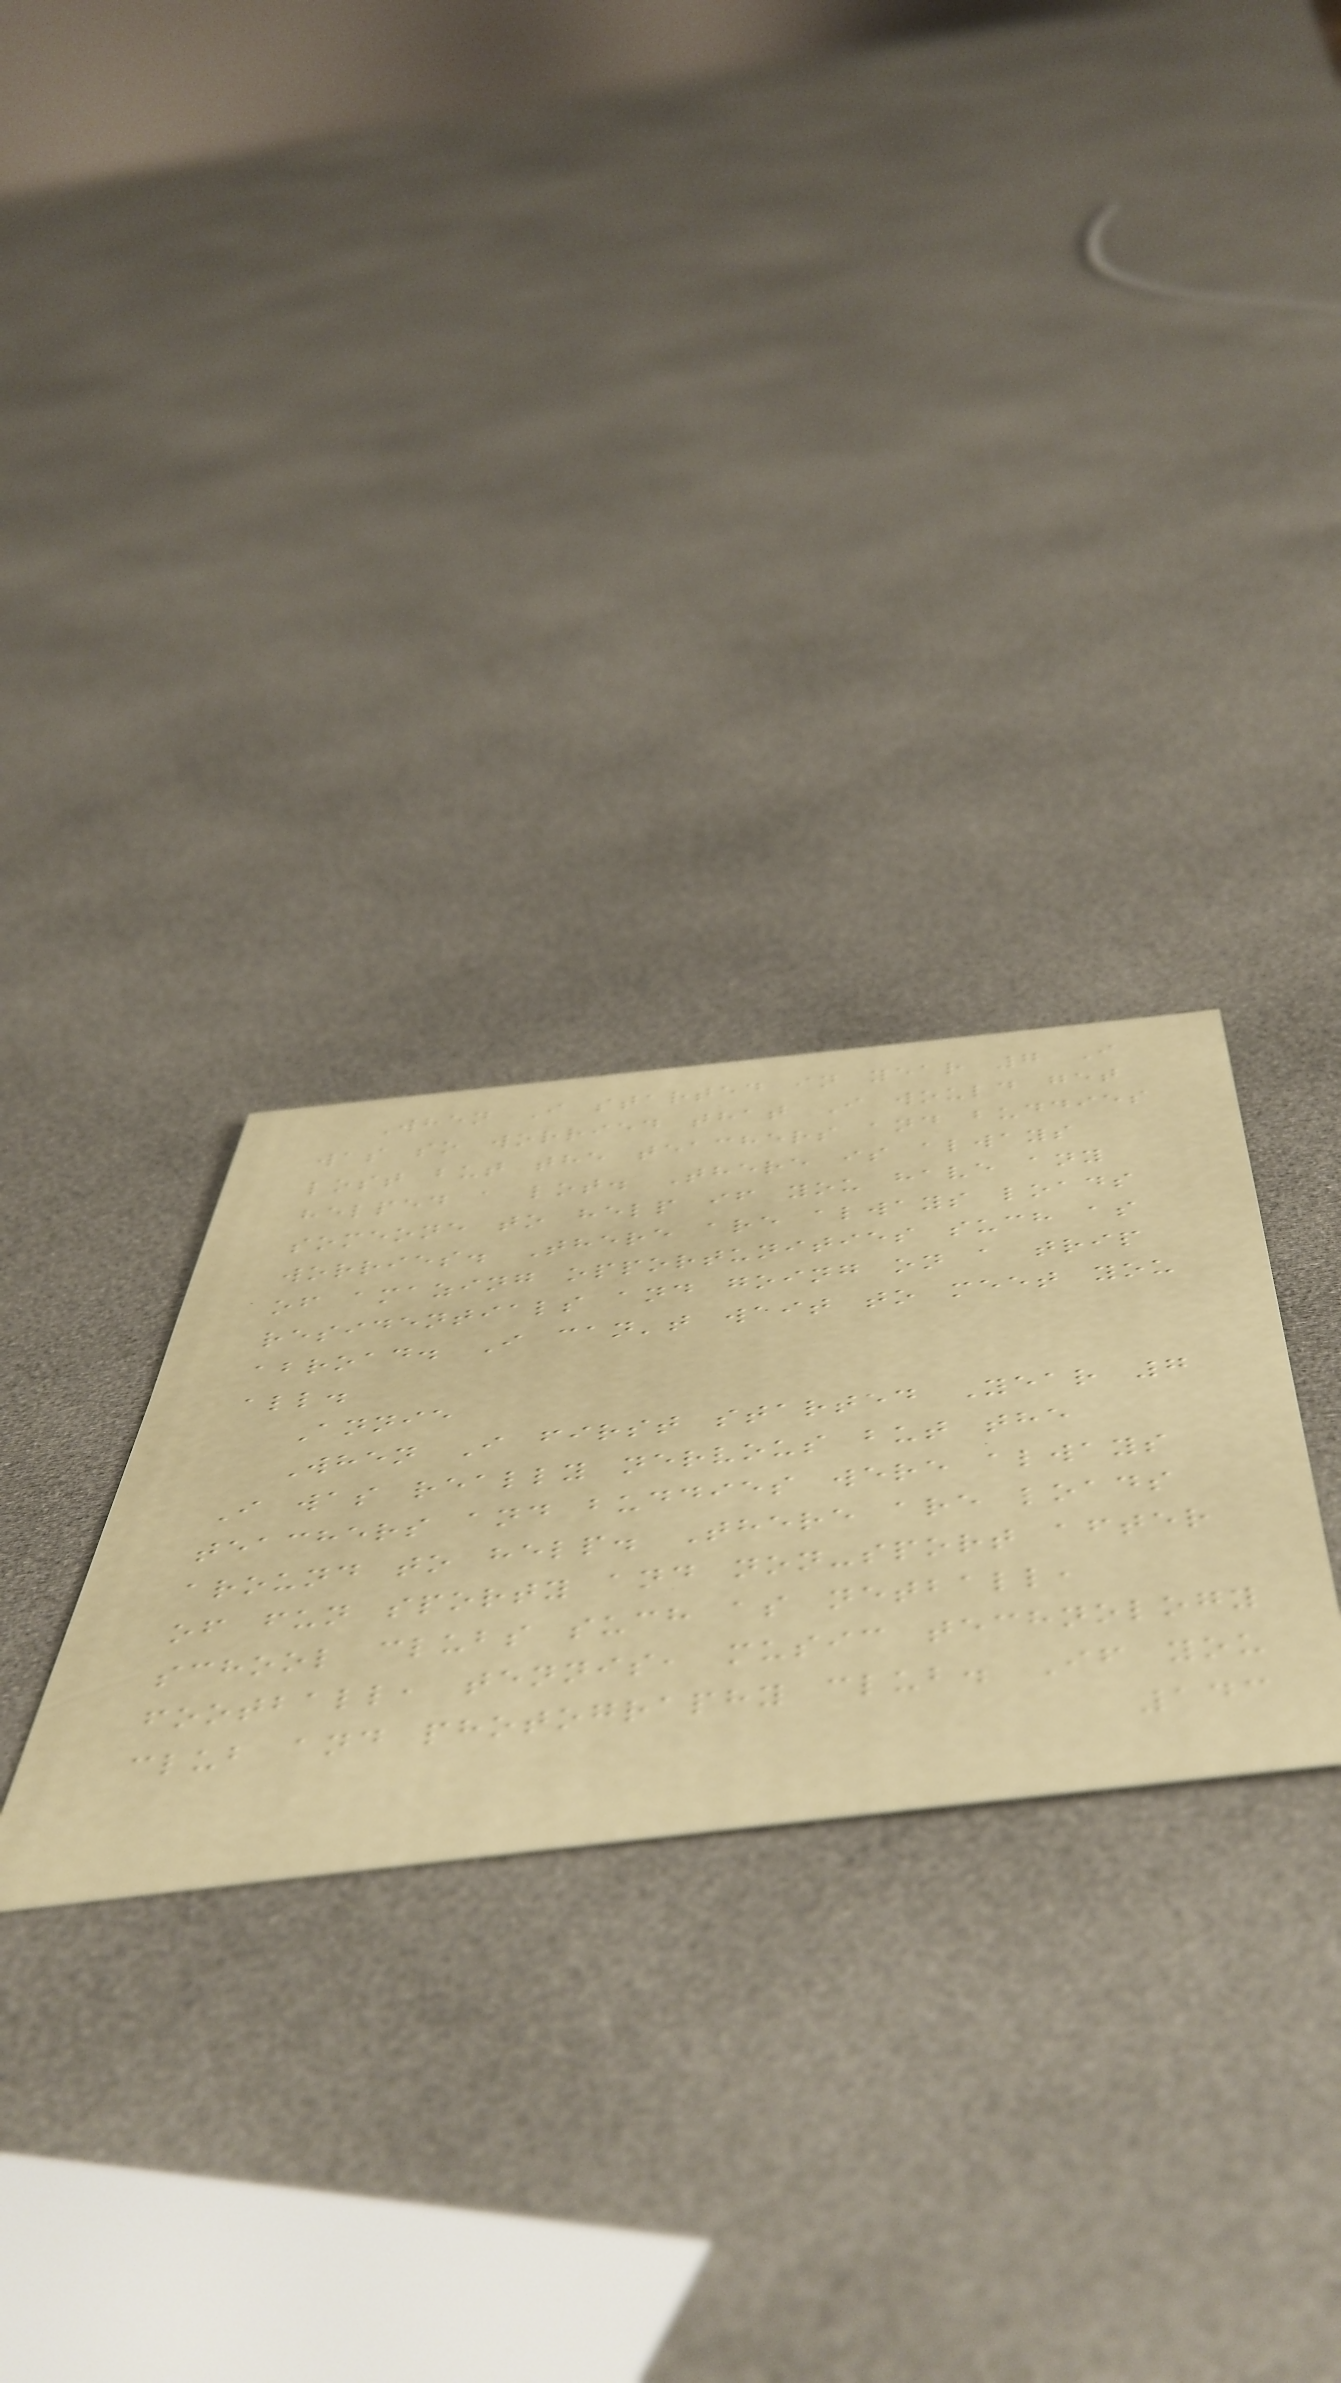When I started in year 7 I
was so worried that I would get
lost but the teachers and buddies
helped a lot. There is always
someone to help if you have any
worries. There are always loads
of amazing opportunities such as
residentials and going on a trip
abroad. I can't wait to meet you
all.
Annie
When I first started Year 7
I was really nervous but the
teachers and buddies were always
around to help. There are loads
of fun sporty and non-sport after
school clubs such as netball,
football, tennis, music technology
club and photography club. If you
143
